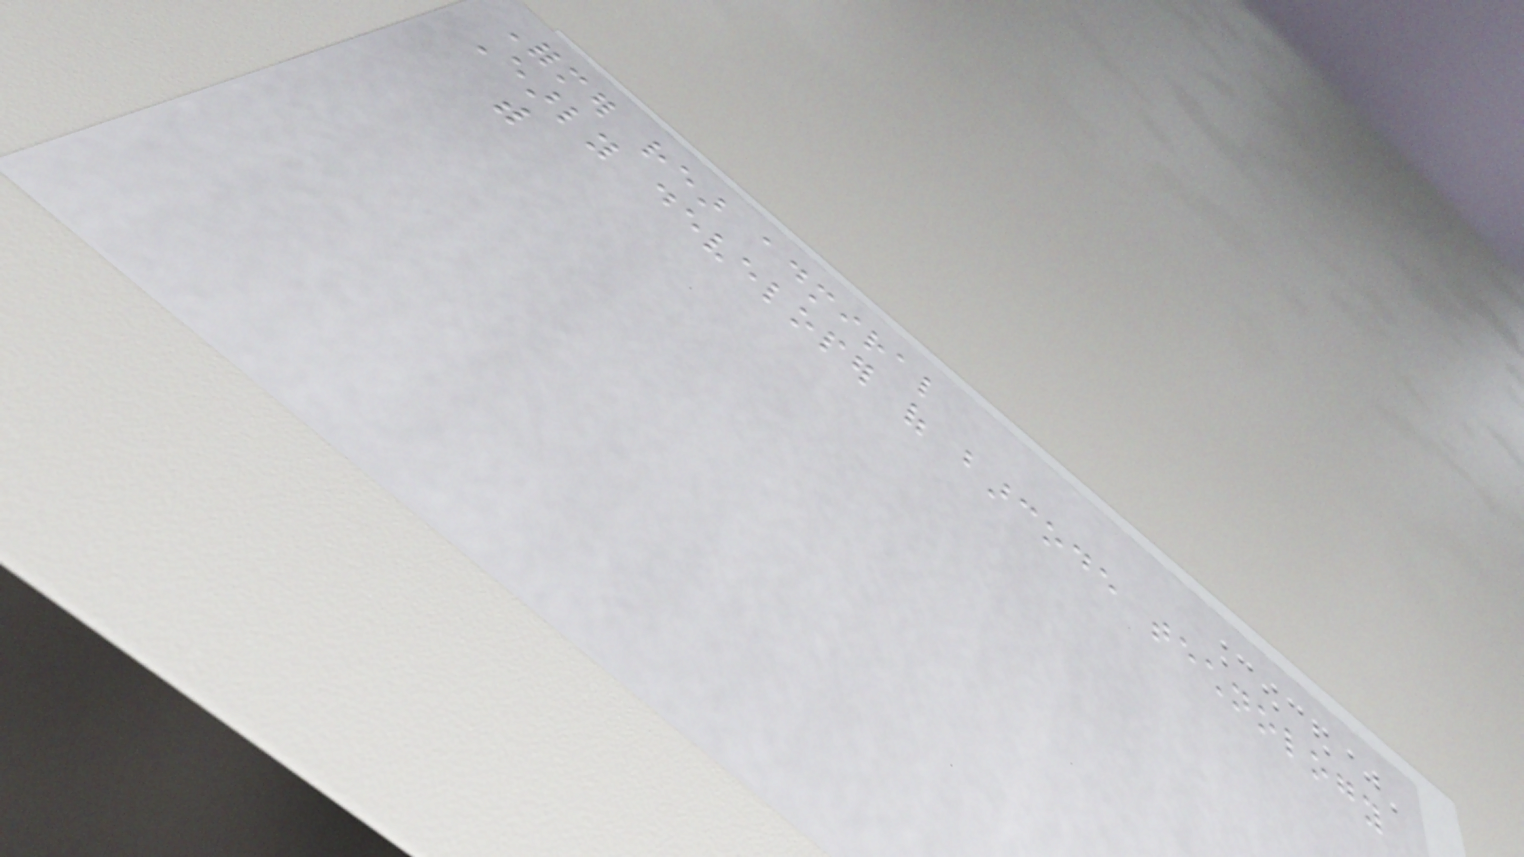Former rear admiral
Early developer of barcode technology
with
